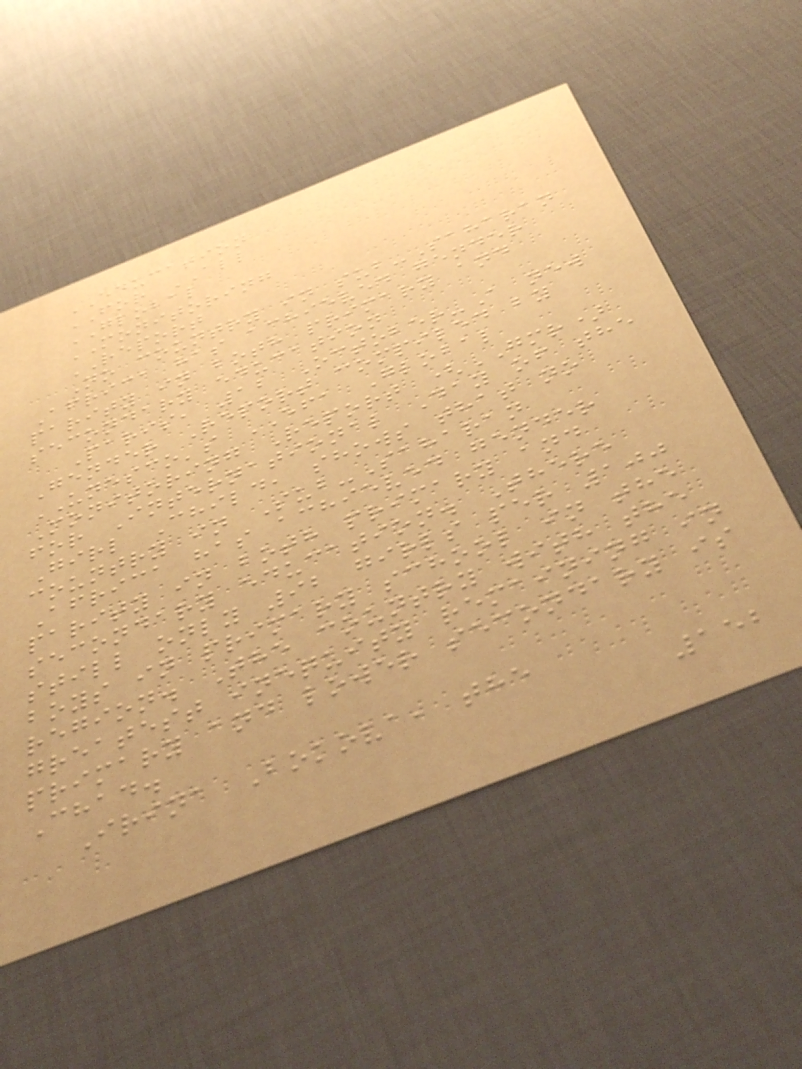EDUCATION
FOR ALL
GLOBAL
MONITORING
REPORT
No country in sub-Saharan
Africa has achieved gender
parity in both primary and
secondary education
Paris, 12 October-A new
Gender Report compiled by
UNESCO's EFA Global
Monitoring Report (GMR)
for International Day of the
Girl Child, shows that no
country in Sub-Saharan
Africa has achieved gender
parity in both primary and
secondary education. There
still only 92 girls per 100
boys in primary school in the
region. The country with the
greatest inequity remaining in
primary and lower secondary is
Chad.
Irina Bokova, the
152
